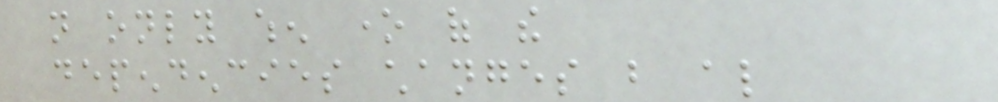not only when one of the
dependencies changes but also
